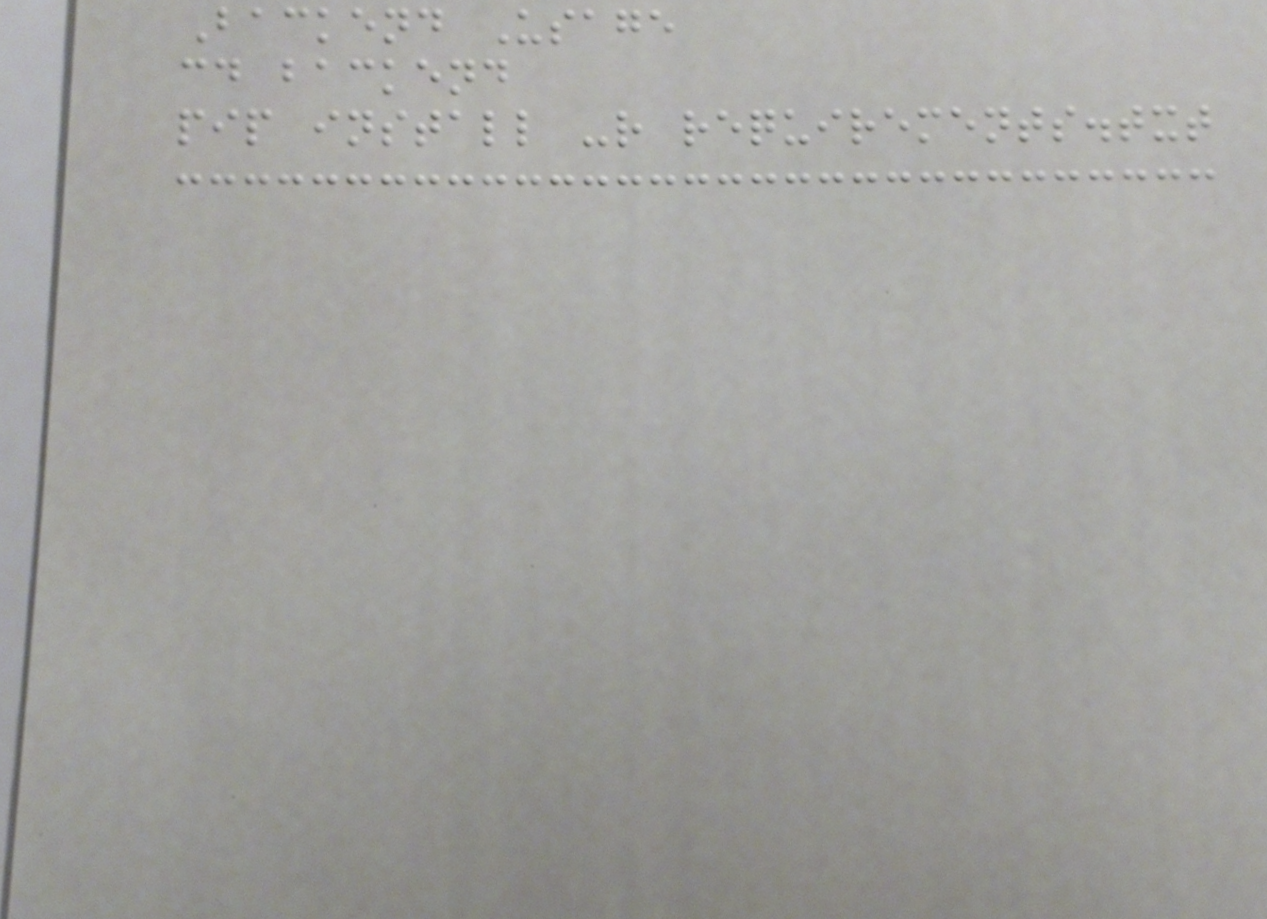Backend Usage
cd backend
pip install -r requirements.txt
